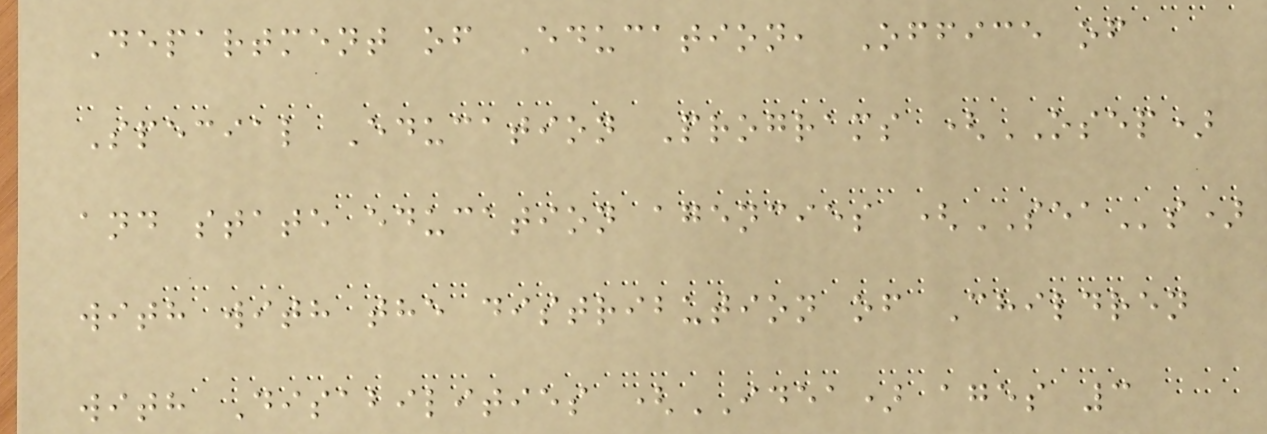Department of Education, Office of
Special Education Programs (OSEP)
and state education agencies (SEAs)
with with the distribution of Children
with Disabilities (IDEA) ages 3
